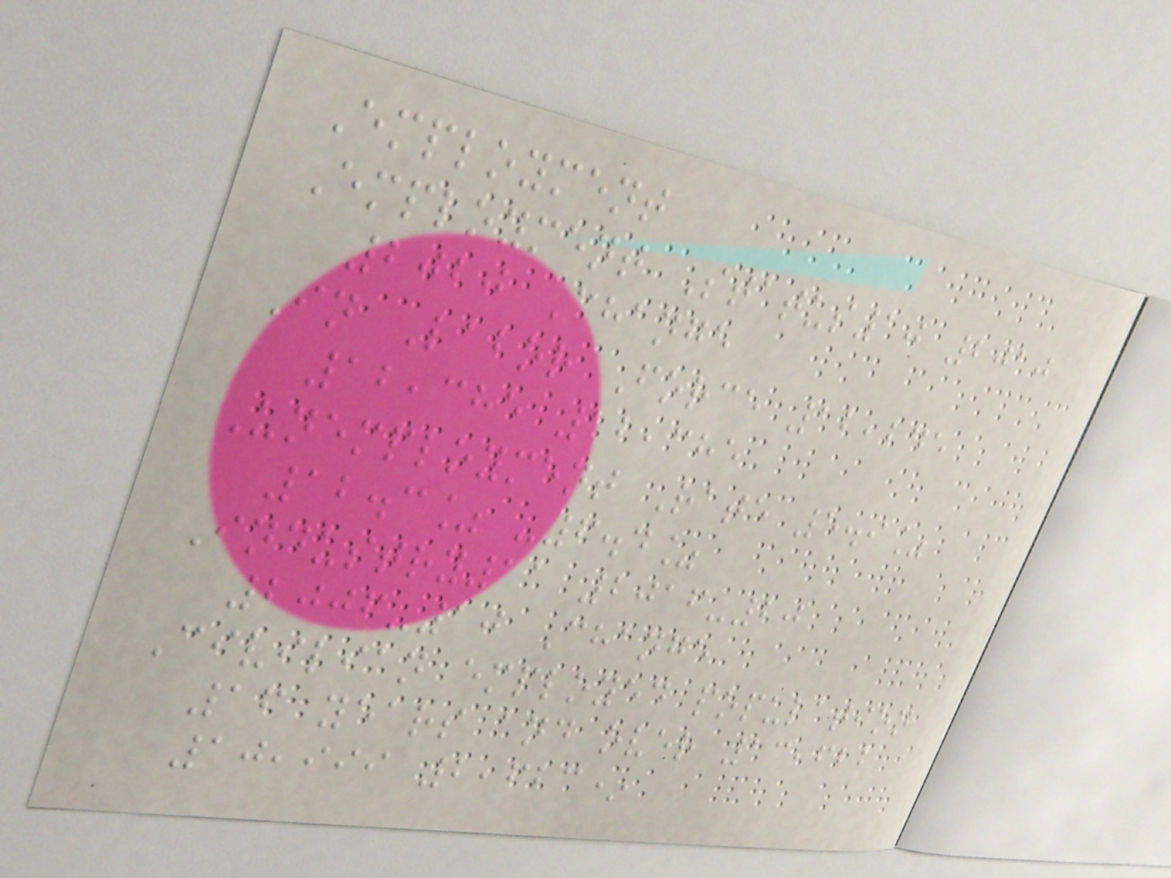Employment
Employment Status10 2010
2020 Change
In Labor Force 12,245
12,385 12,385
Unemployment Rate 5.9%
12.3% -6.4%
Industry11 2016-20
2006-10 Change
Civilian employed population
16 years and over 13,622
10,999 2,623*
